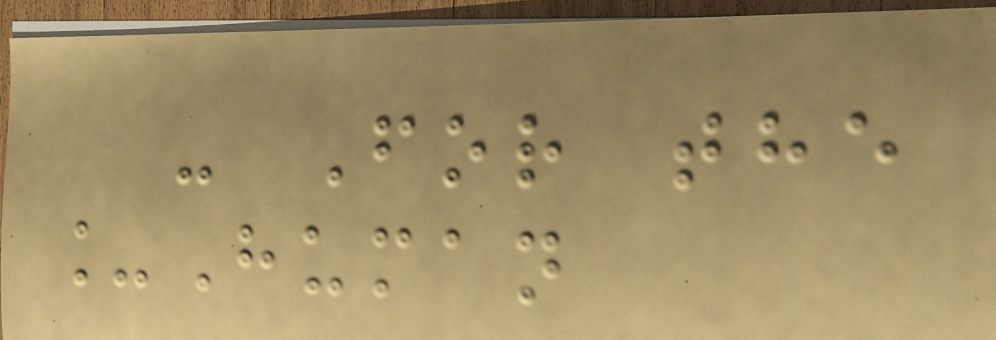- For the
_Human
